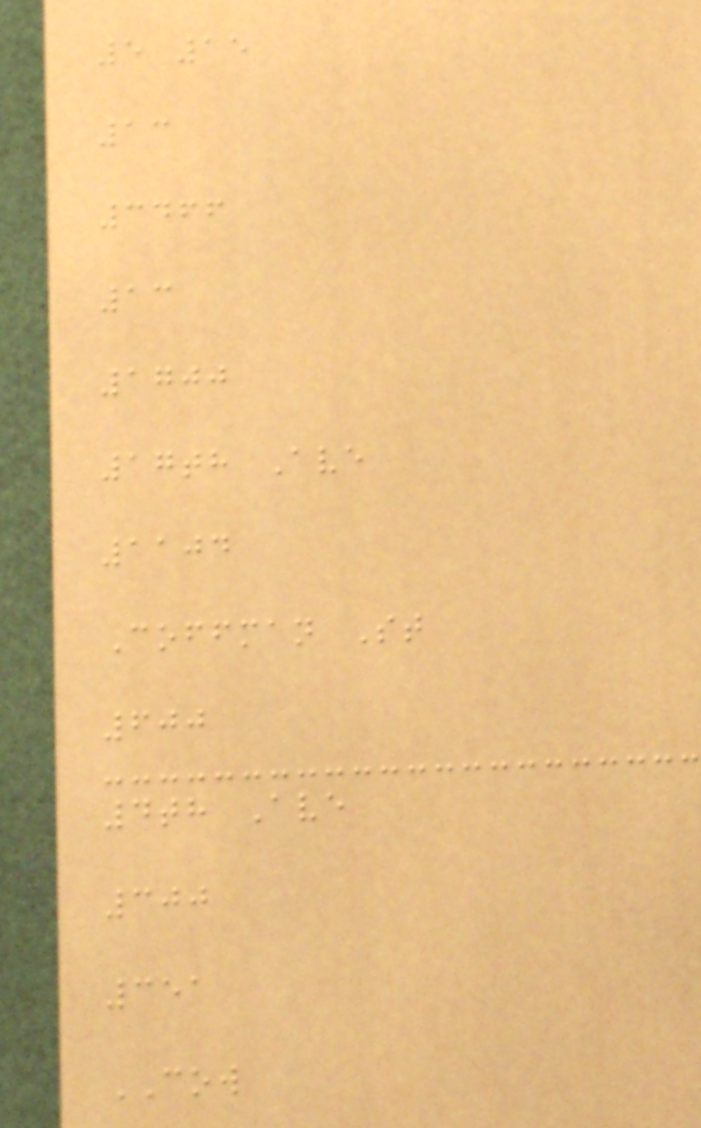5 15
13
3466
13
1700
17th Ave
1104
Coffman St
600
4th Ave
300
351
COW
